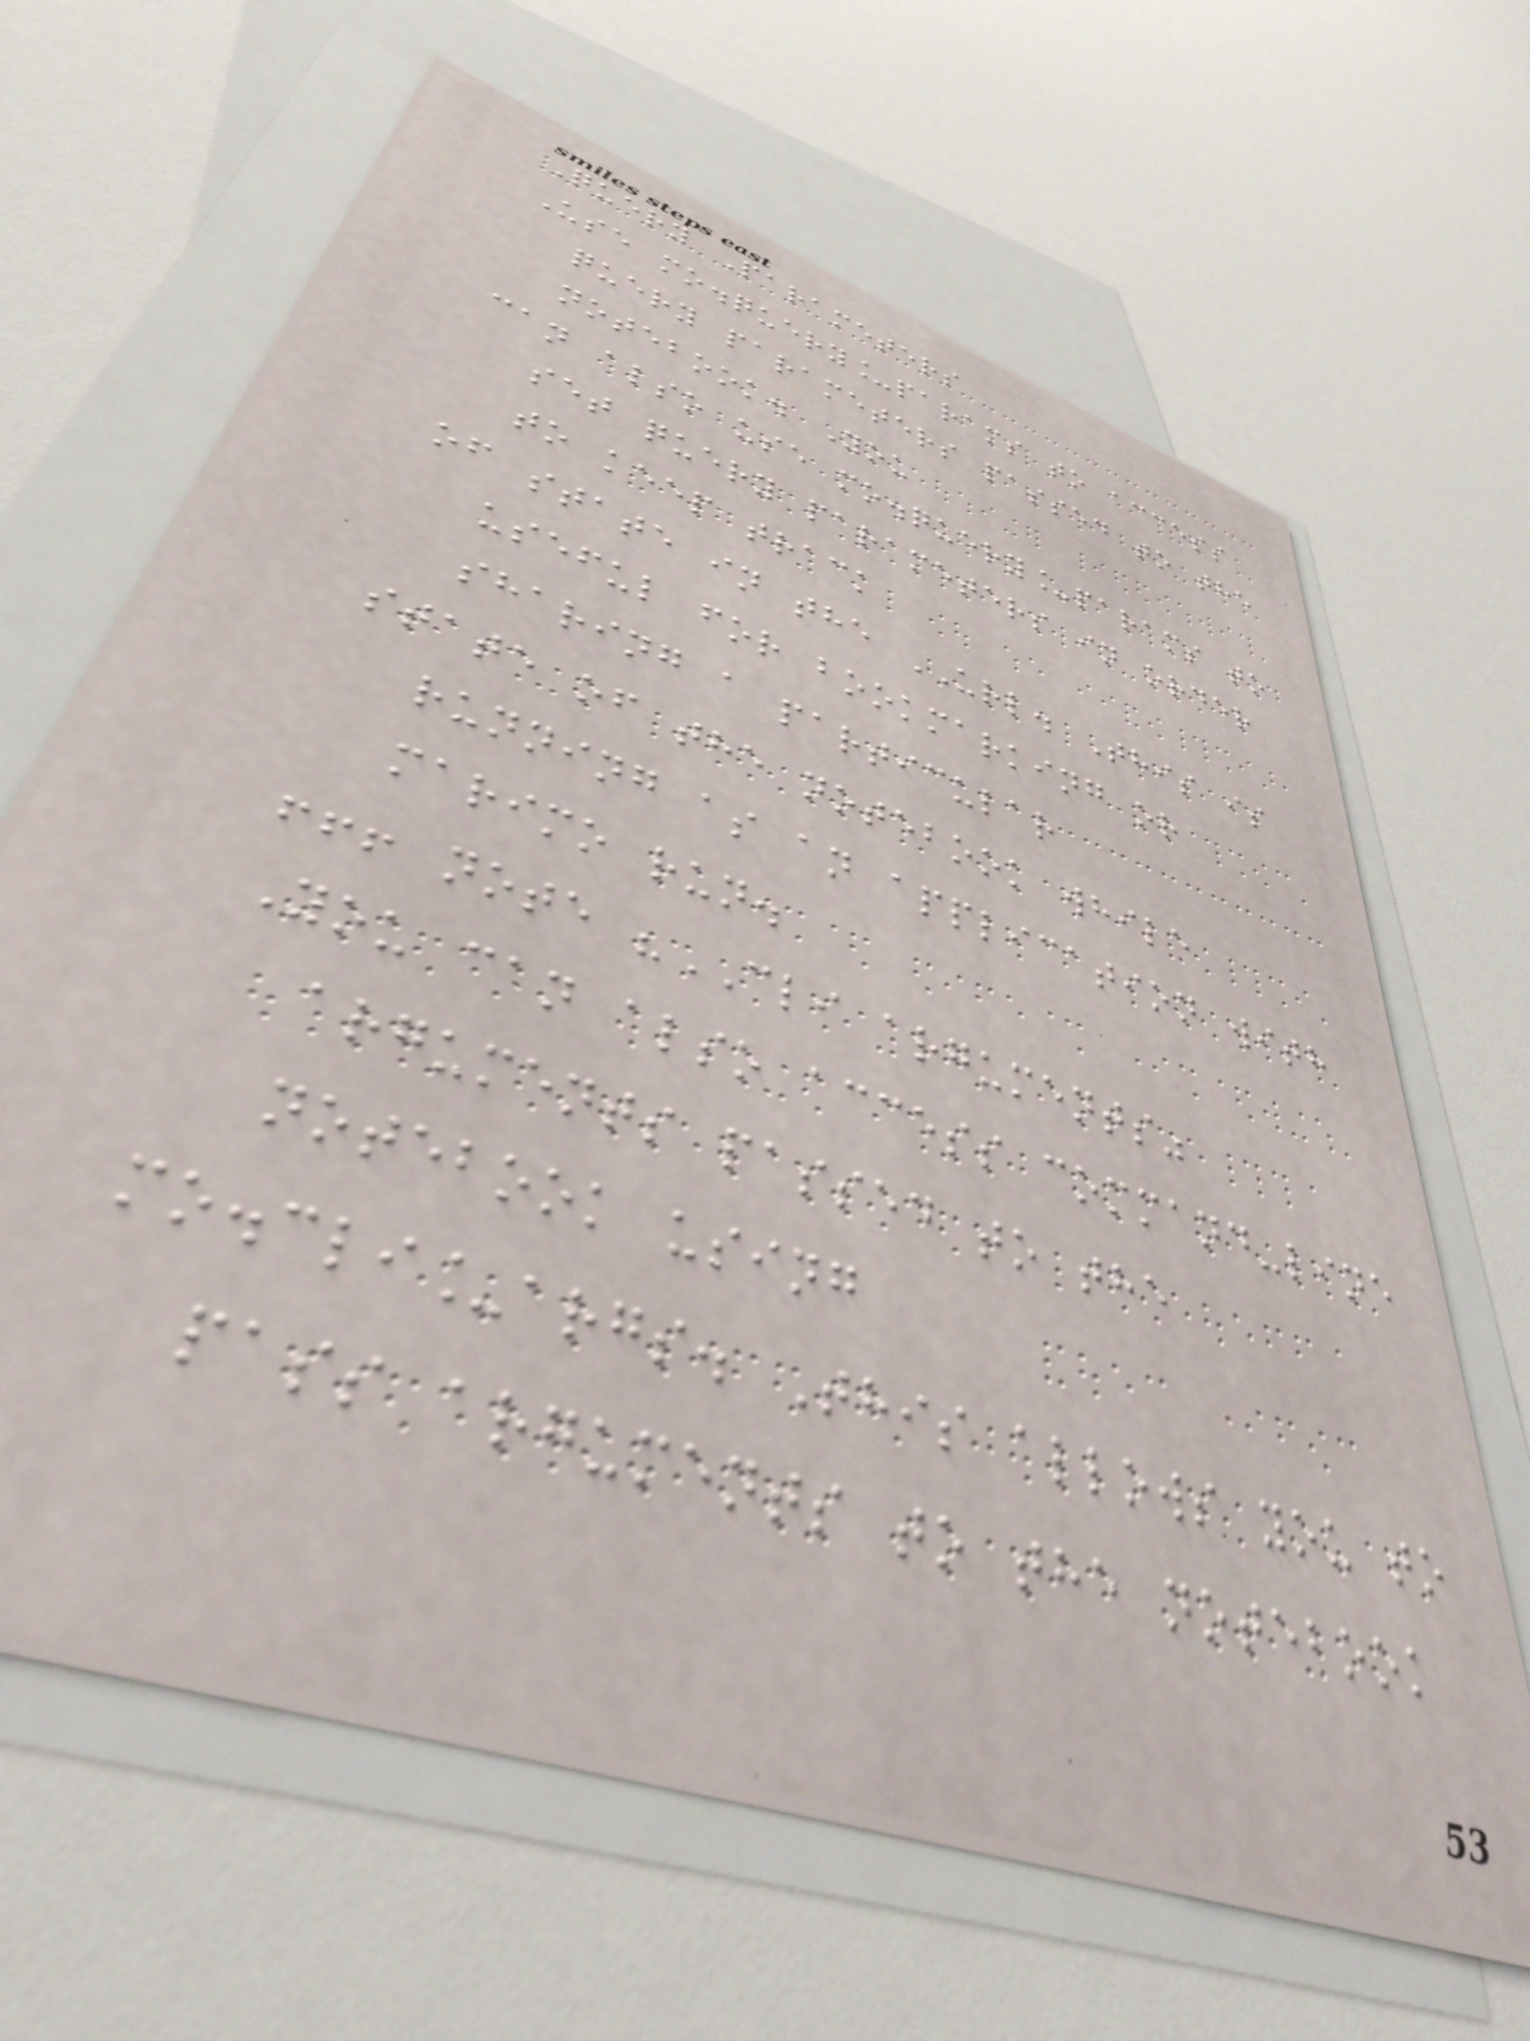Query Parameters
Use mo.query_params to access
query parameters passed to the
notebook. You
can also use mo.query_params to
set query parameters in order
to keep track
of state in the URL. This is
useful for bookmarking or
sharing a particular
state of the notebook while
running as an application with
marimo run.
!!! note "CLI arguments"
You can also access command-line
arguments passed to the
notebook using
mo.cli_args. This allows you to
pass arguments to the notebook
